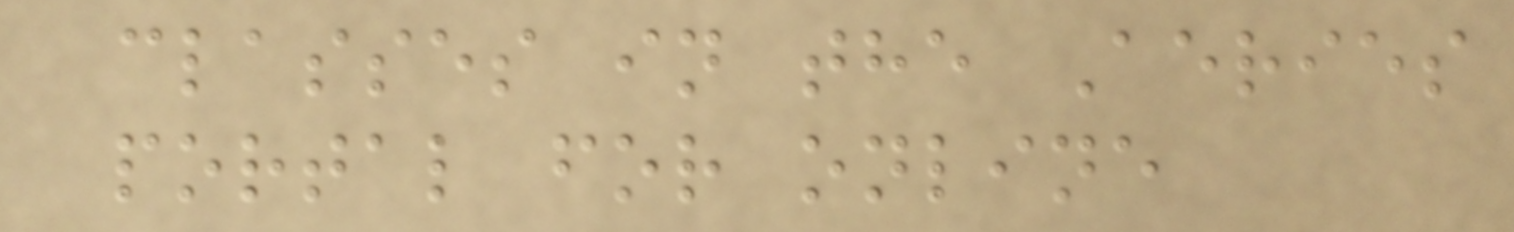classes in the Aeries
portal for online
